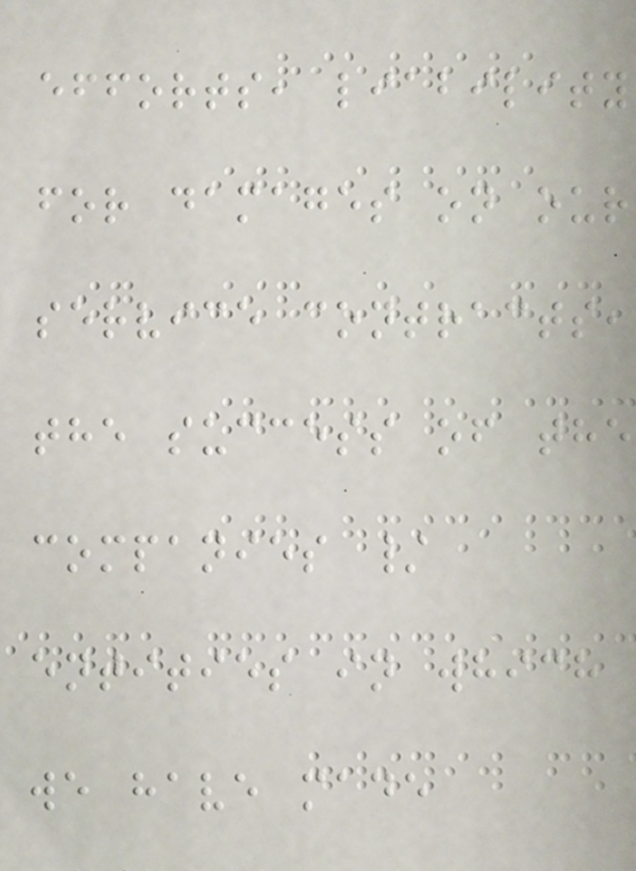efforts, liability
for damages on our
service contracts,
the success of the
companies /
entities in which
we have made
